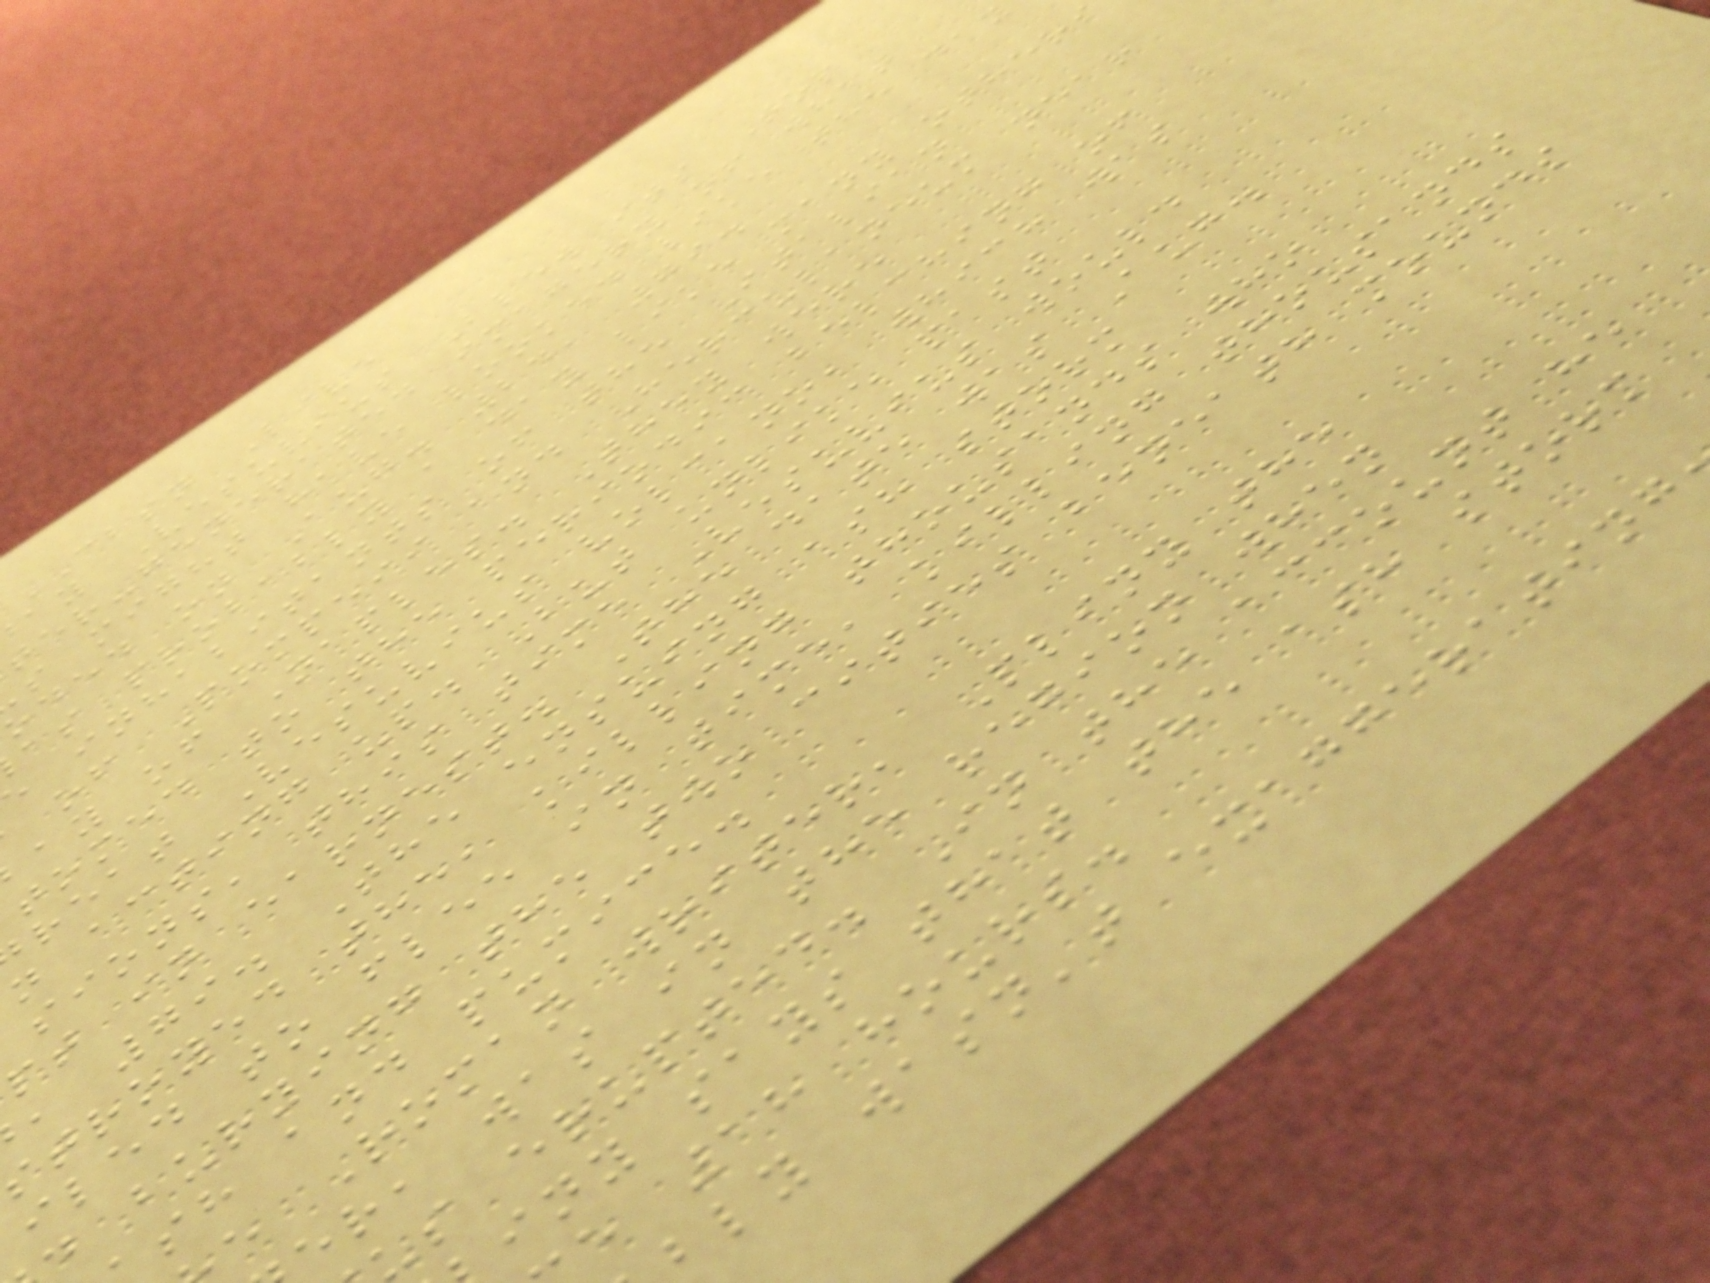CBSN Live
ay Vesuvius Blew its Top
ter-generated imagery of what
s might have looked like the day
oded on Aug. 24, 79.
as probably a day like many others
inhabitants of the Italian
of Pompeii and Herculaneum near
ay of Naples. They were
tomed to the periodic belching of
reat Vesuvius volcano, which was
n acting up. But unlike past
sions, this time Vesuvius would
pt in earnest. The date was Aug.
, 79. The ensuing ash storm
troyed the, killing thousands who
iled to flee in time, killing thousands
d burying the two cities beneath mounds
sh and pumice.
e Roman writer, Pliny the
er, was in the region when
s erupted. In the account he
iny says that the ash storm
e 18 hours.
bly wasn't exaggerating
